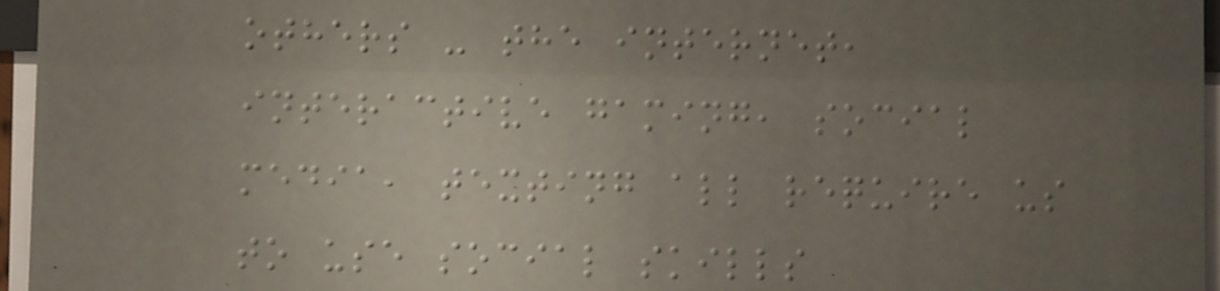others - the internet,
interactive gaming, social
media, texting all require us
to use social skills
